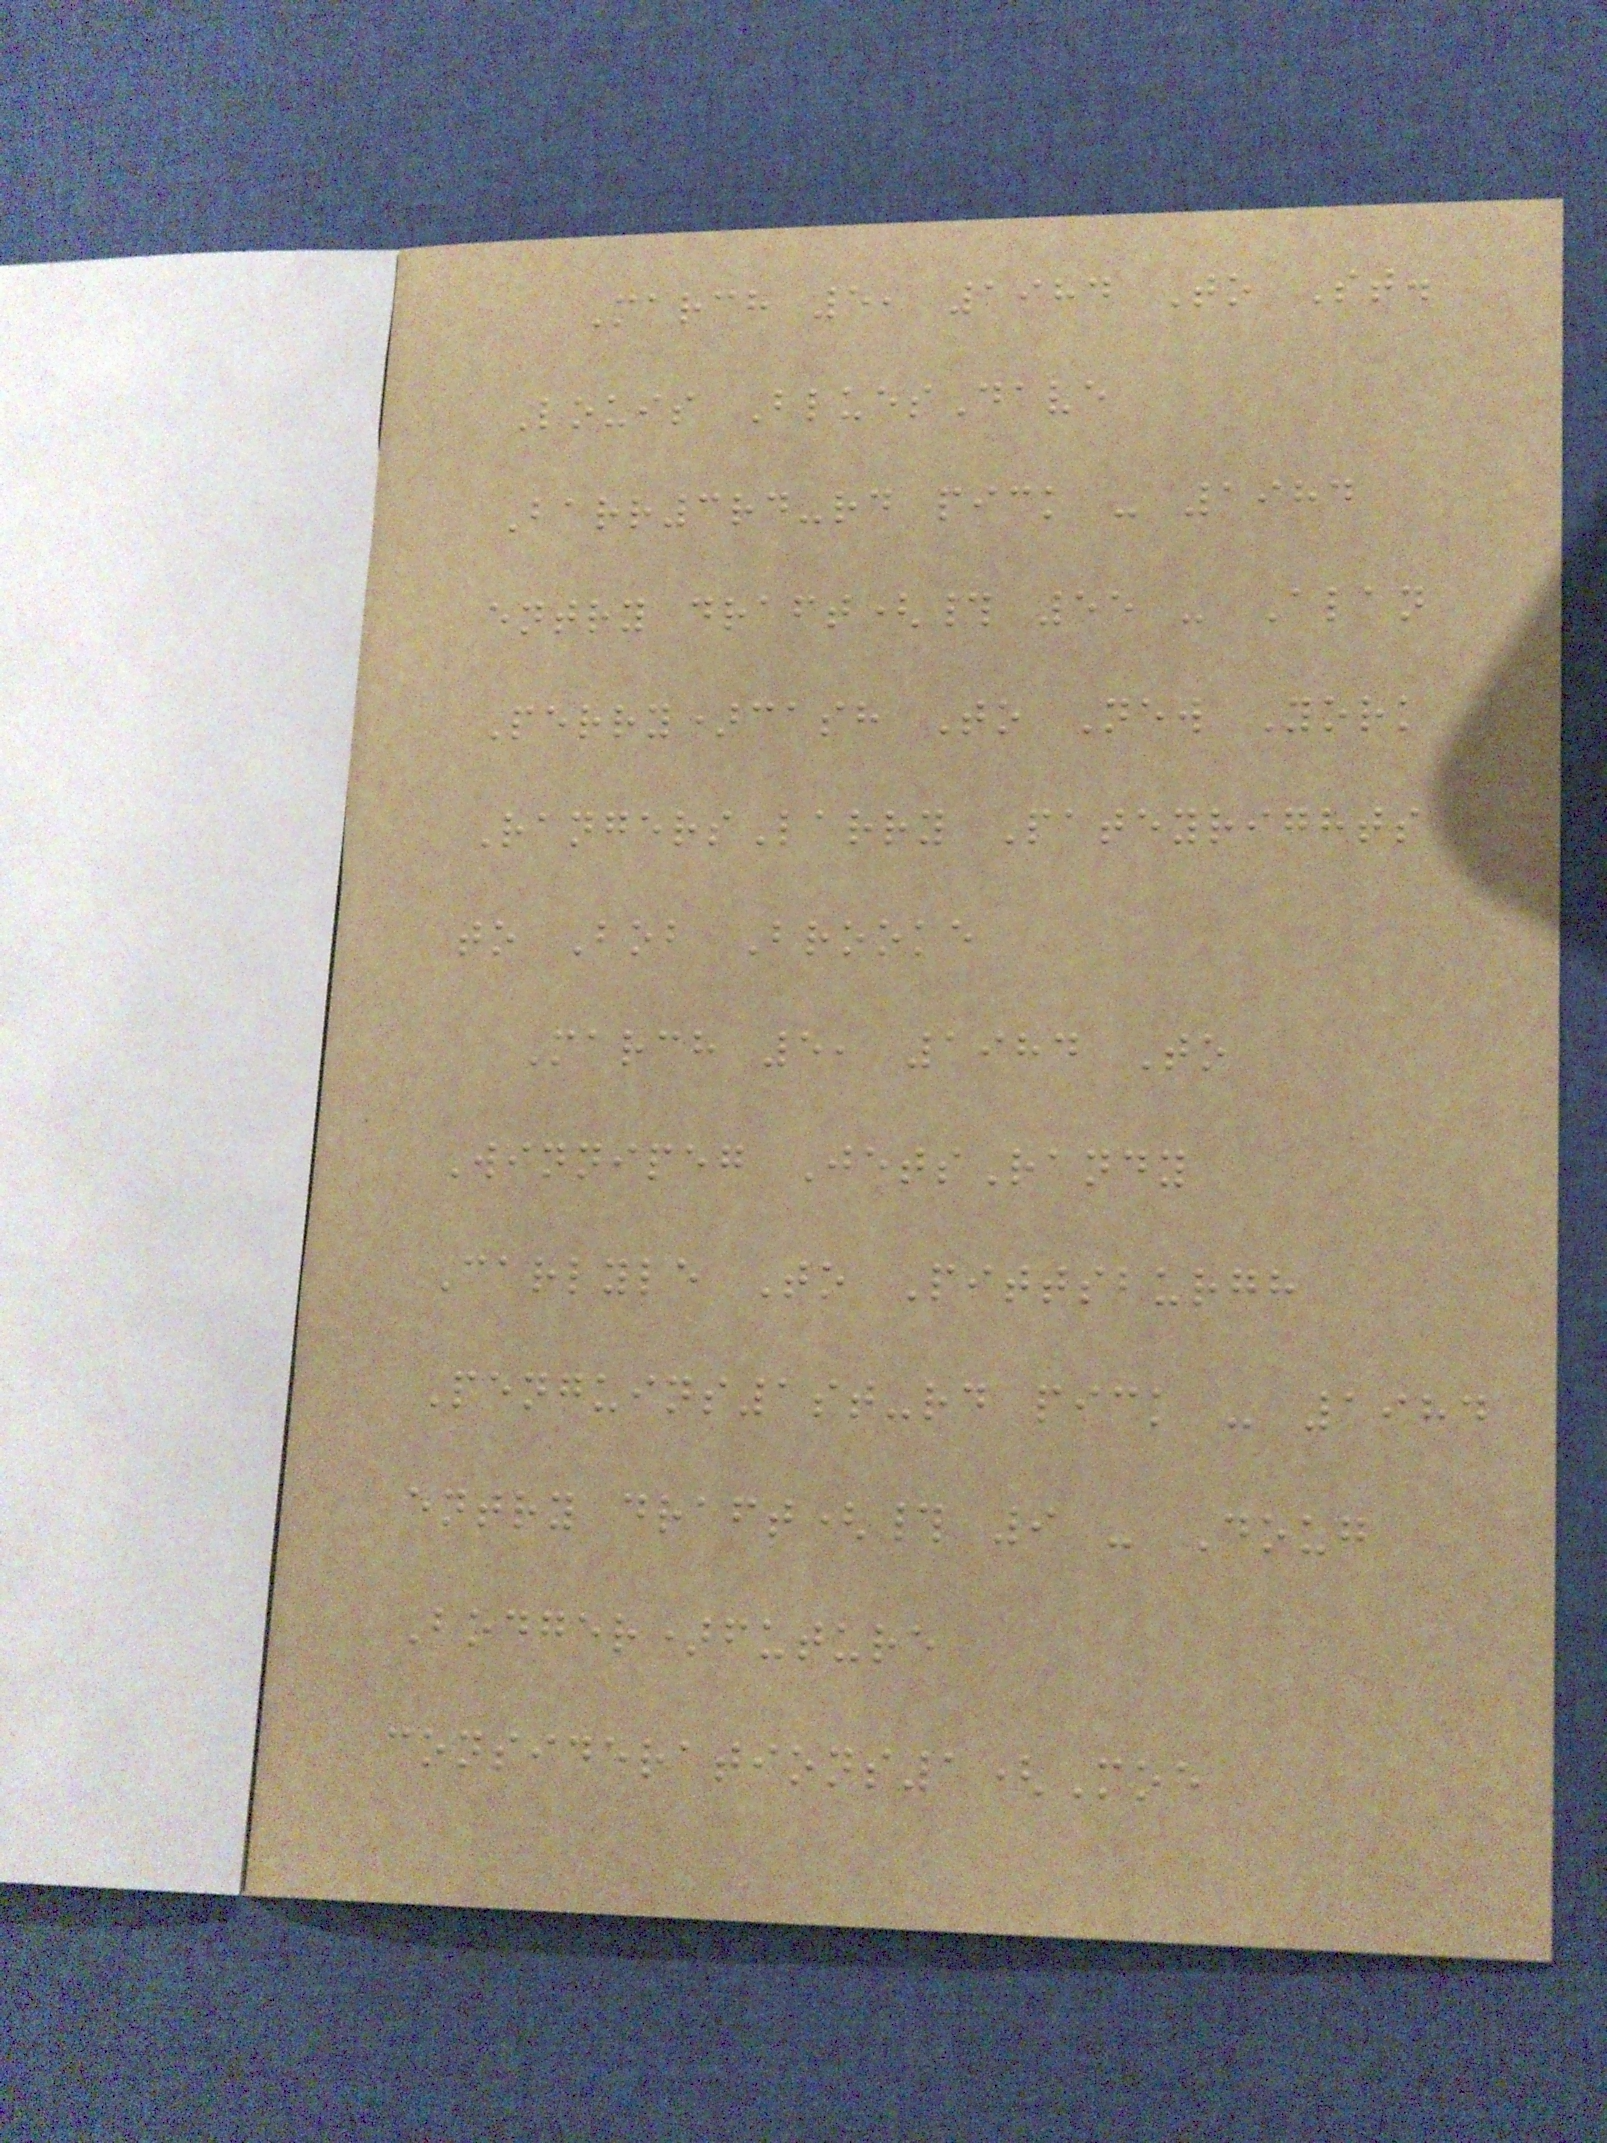March 5, 1984 To St.
Louis BluesDave
Barr3rd-rd pick - 1984
entry draft(# 55 - Alan
Perry)cash To New York
RangersLarry Pateyrights
to Bob Brooke
March 5, 1984 To
Winnipeg JetsRandy
Carlyle To Pittsburgh
Penguins1st-rd pick - 1984
entry draft(# 9 - Doug
Bodger)future
considerations1(Moe
